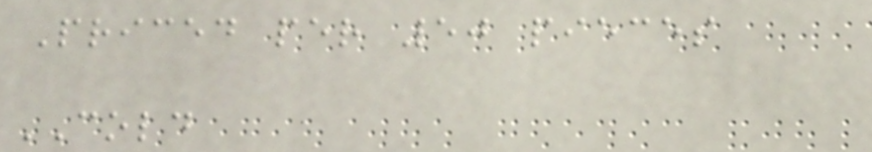Priced per 50 pieces
COLD
